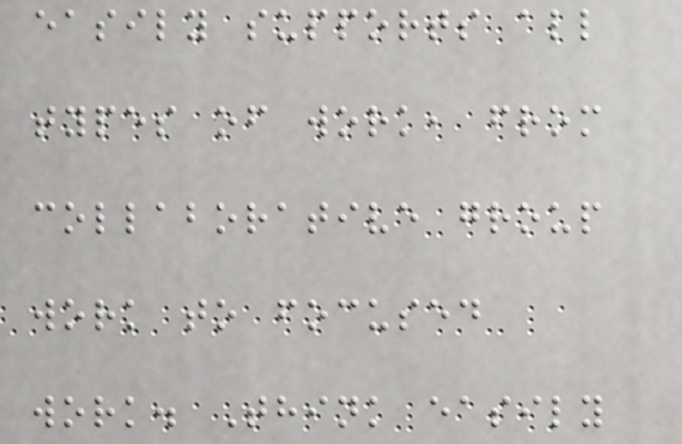easily supports all
types of work, from
collaborative group
work to focused
work. Think easily
